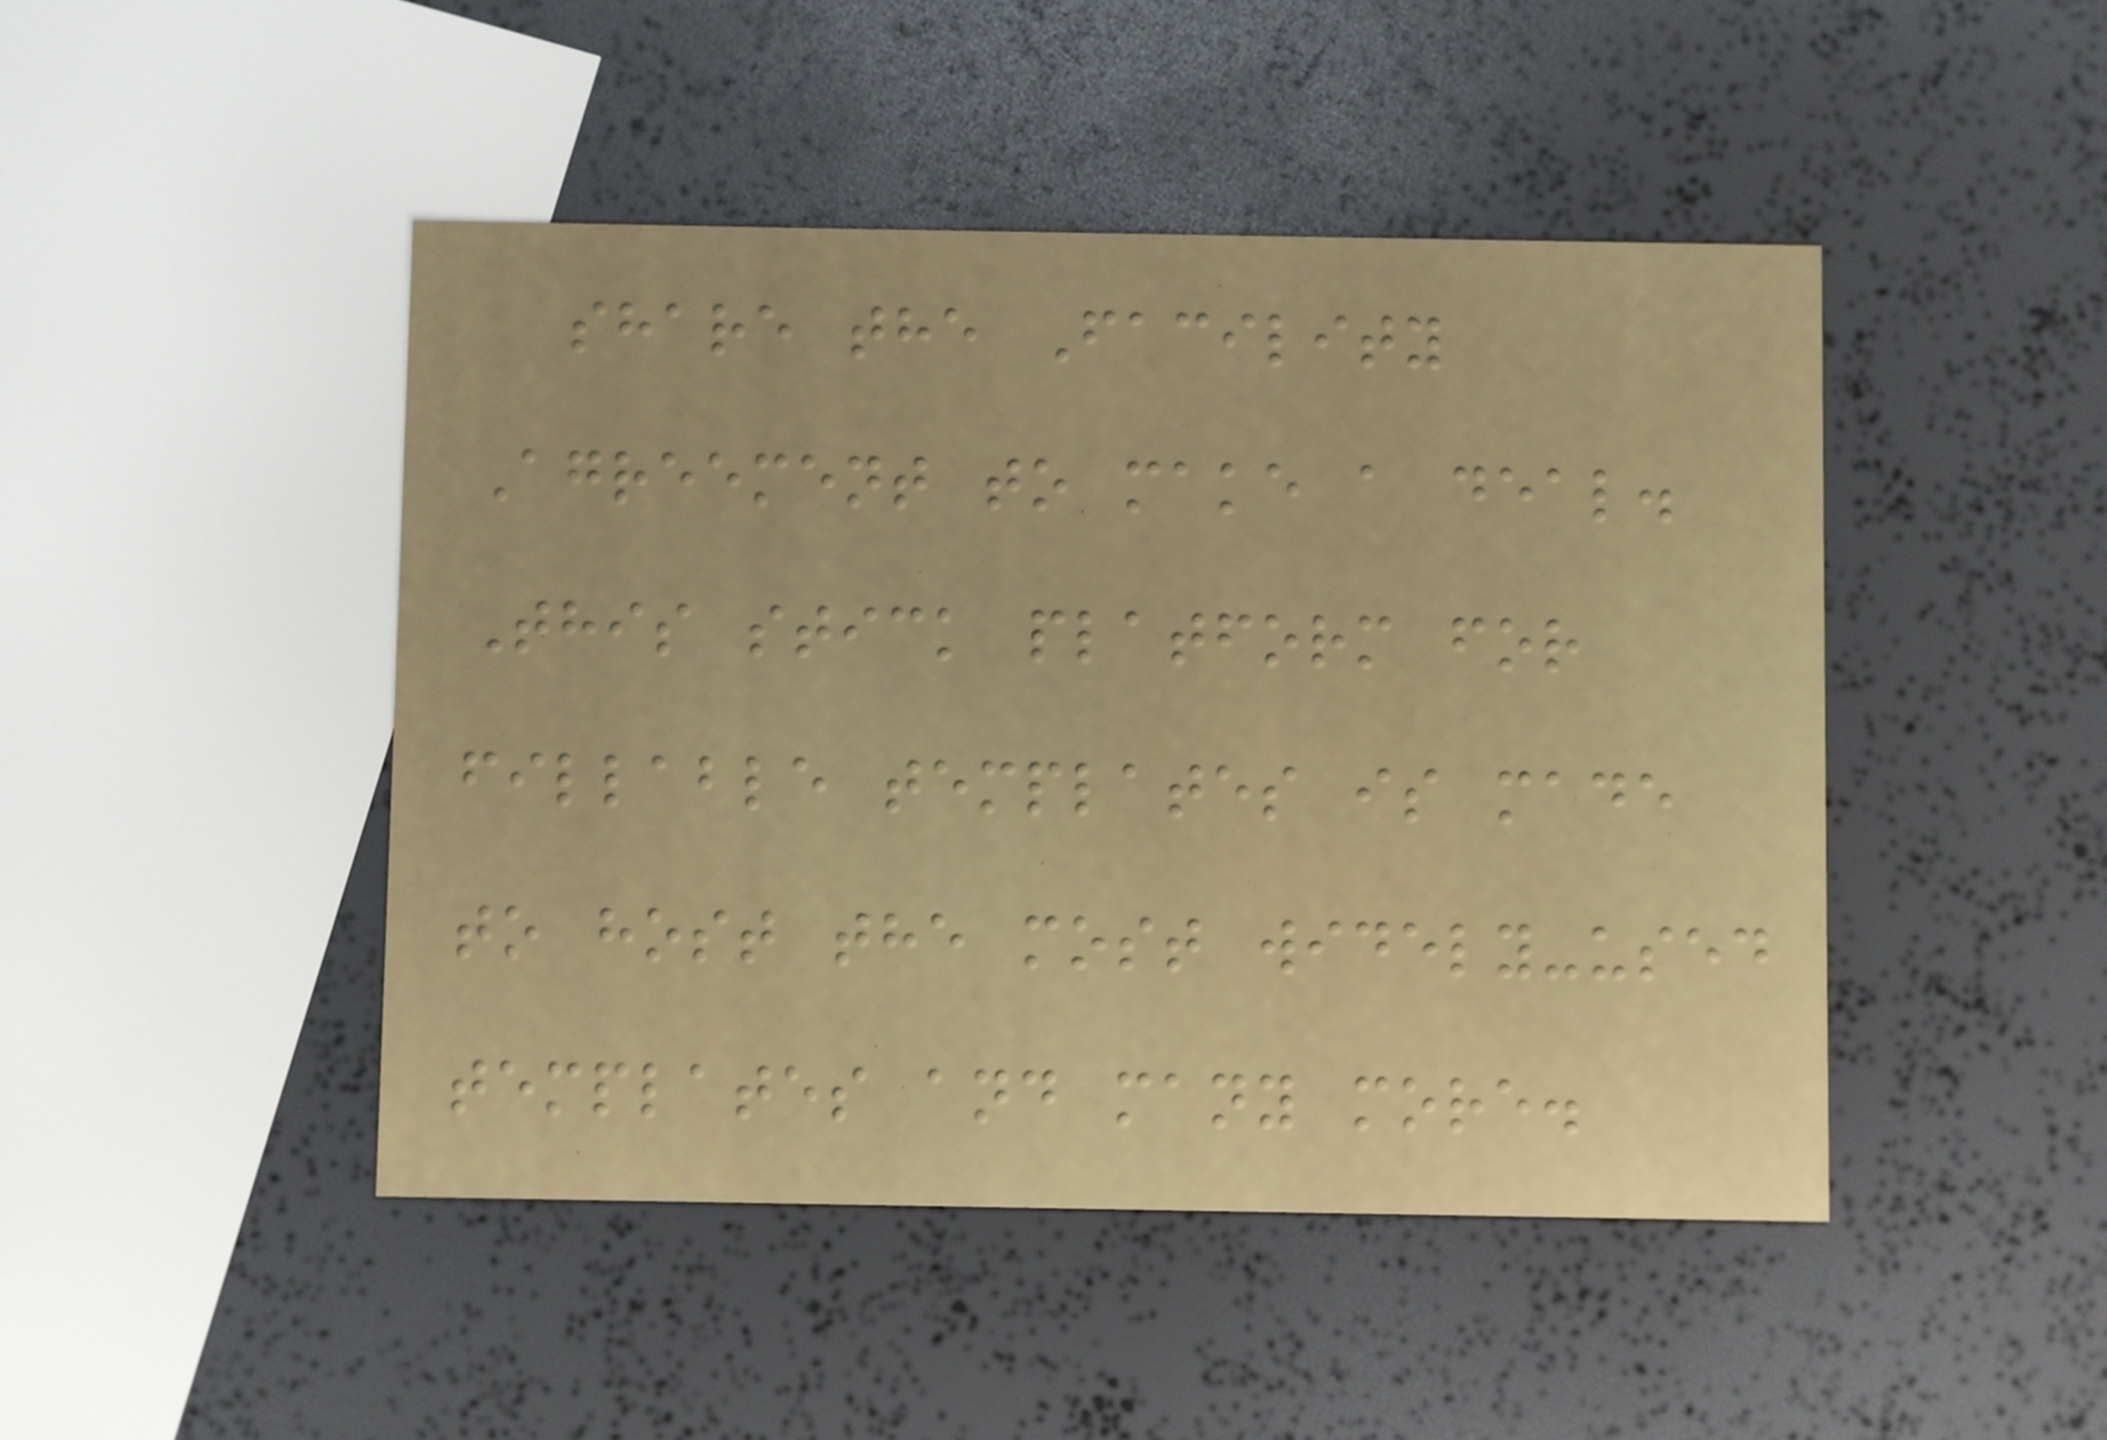share the Facility
Agreement to make a deal.
This stick platform for
fillable templates is made
to host the most widely-used
templates and many more.
